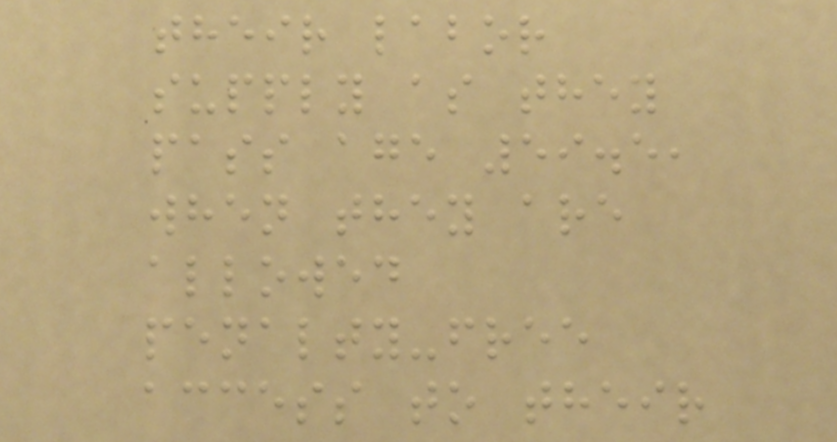their labor
supply as they
pass age 59.5,
when they are
allowed
penalty-free
access to their
